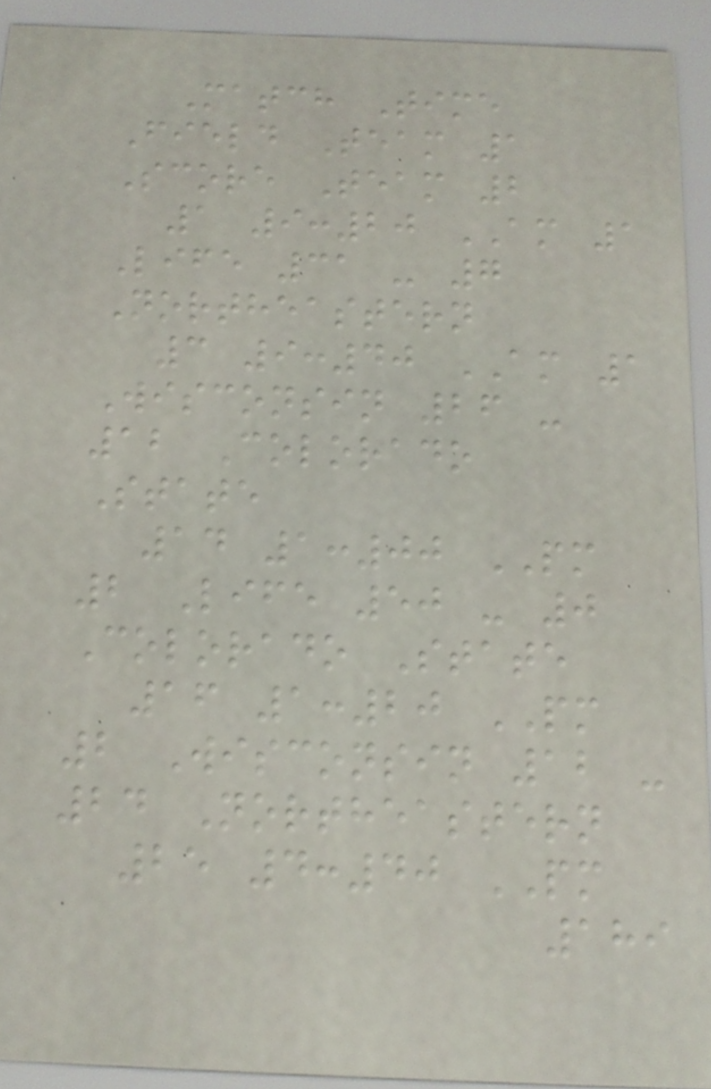Match Time
Field Team 1
Score Team 2
1 9:20 AM 1
Life 31 - 7
Northeastern
3 9:40 AM 1
Wisconsin 26 -
12 Colorado
State
14 1:00 PM
2 Life 50 - 0
Colorado State
16 1:20 PM
2 Wisconsin 12 -
24 Northeastern
25 4:40 PM
189
